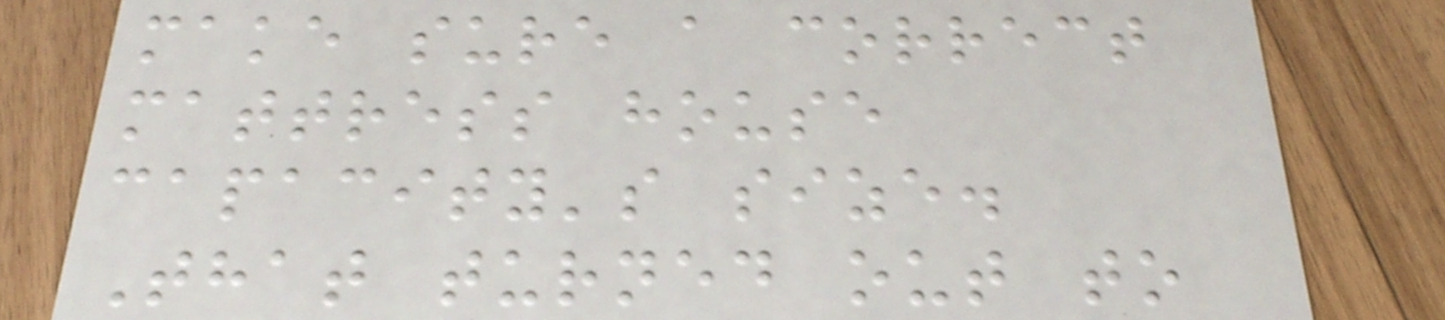make sure a correct
mattress house
capacity's size.
That turned out to
